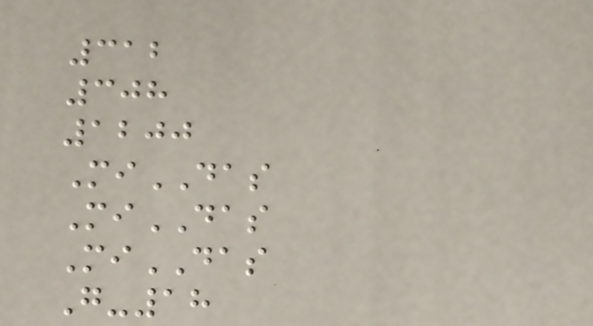312
308
1200
MiDAS
MiDAS
MiDAS
G-18
